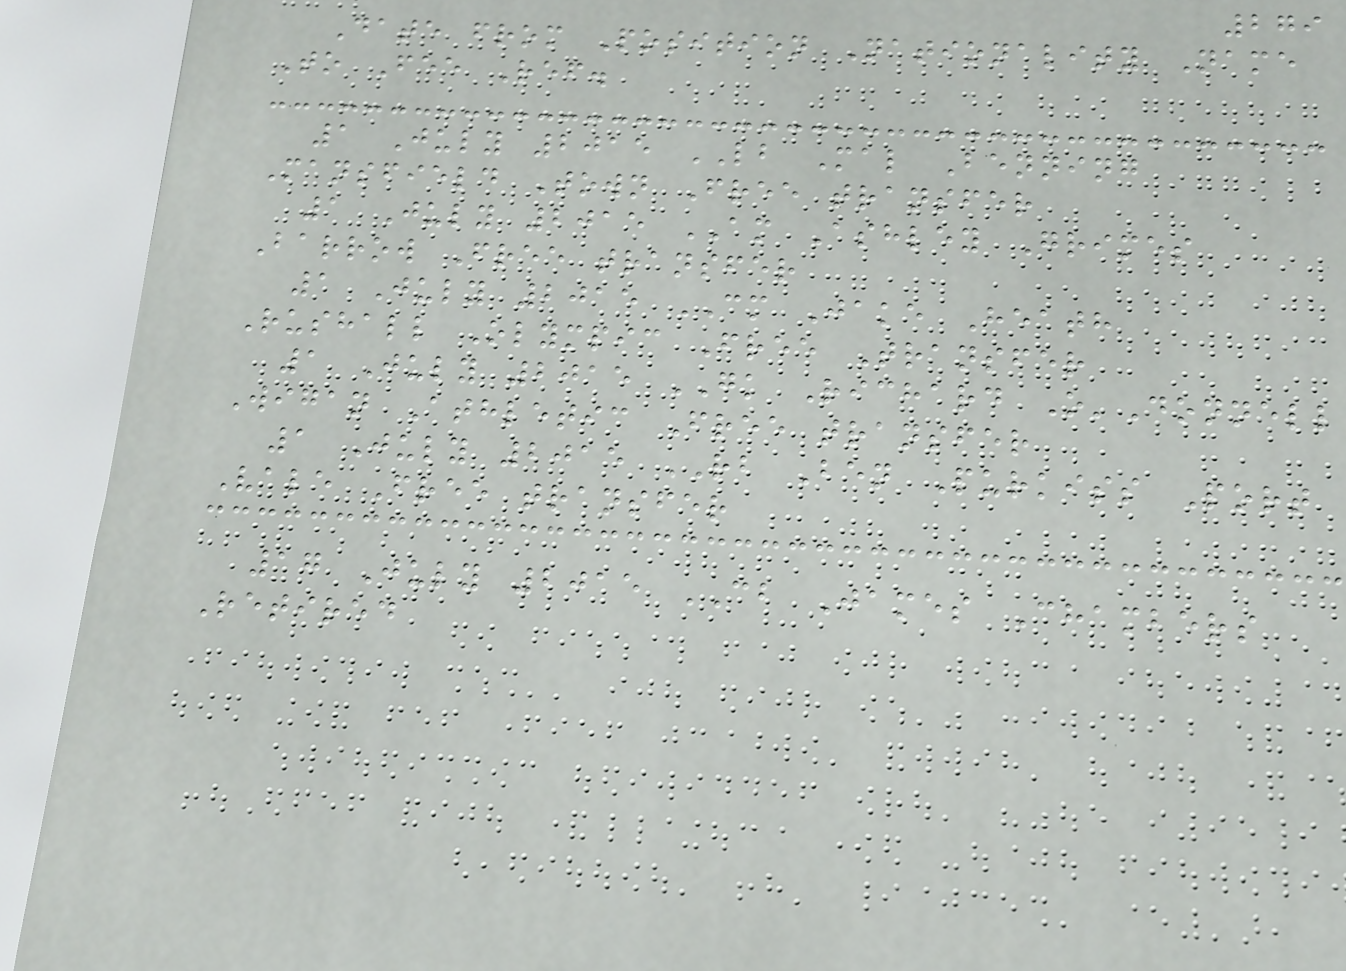279
Date from Position Nationality Name
To Fee Ref.
1 July 2015 LB Mal Benning
Mansfield Town Free transfer
1 July 2015 AM Ashley Grimes
Barrow Free transfer
1 July 2015 CM Jake Heath
Rushall Olympic Free Transfer
1 July 2015 GK Richard O'Donnell
Wigan Athletic Free transfer
1 July 2015 RB Ben Purkiss Port
Vale Free transfer
17 July 2015 CB James Chambers
Retired
